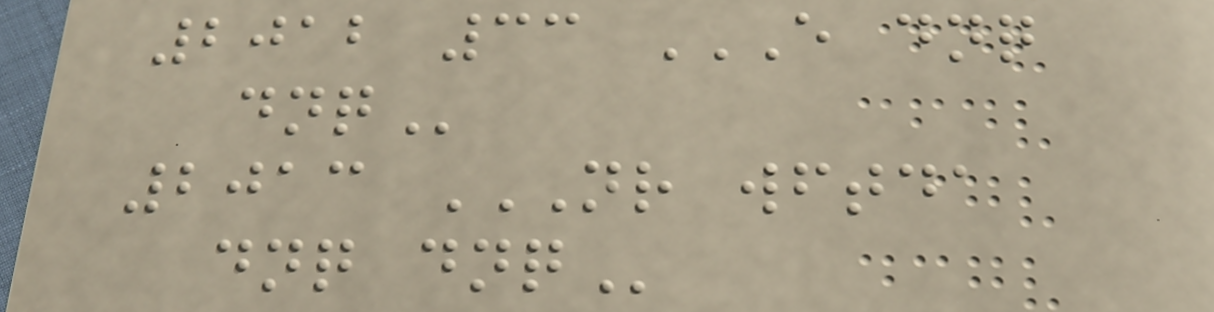2012 33 E DNQ
DNQ
2013 NR WFTDA
DNQ DNQ
